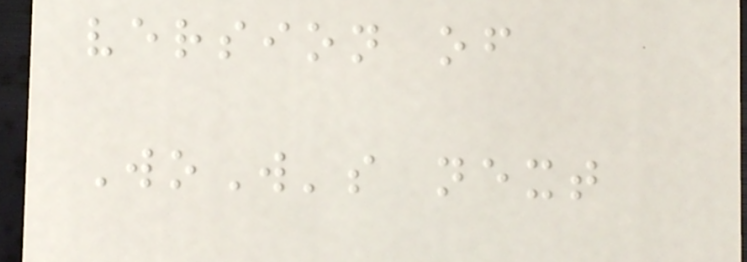version of
WoW's next
